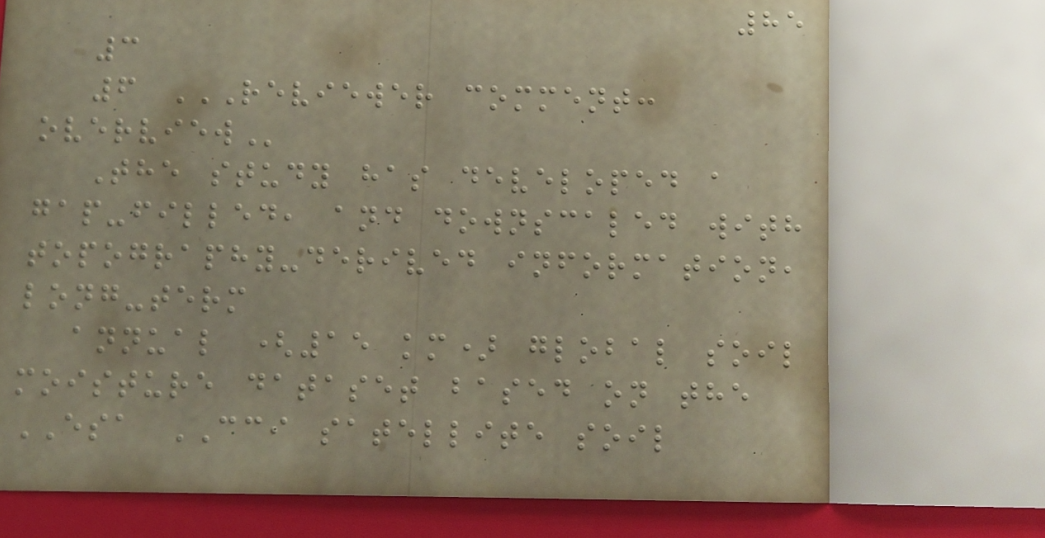85
3
6 REVIEWER COMMENT:
OVERVIEW
The study has developed a
gap-filled, and downscaled with
topography-derived information,
long-term
annual (15 km) global soil
moisture dataset based on the
ESA CCI satellite soil
